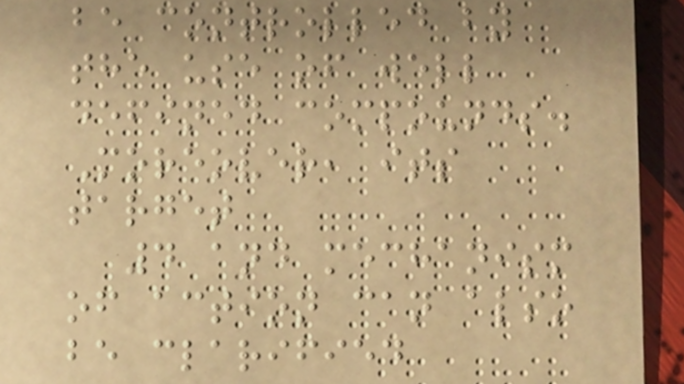be controlled by
the use of well
defined compounds.
Moreover, its
target
4 and mechanism
of action can also
be clarified
